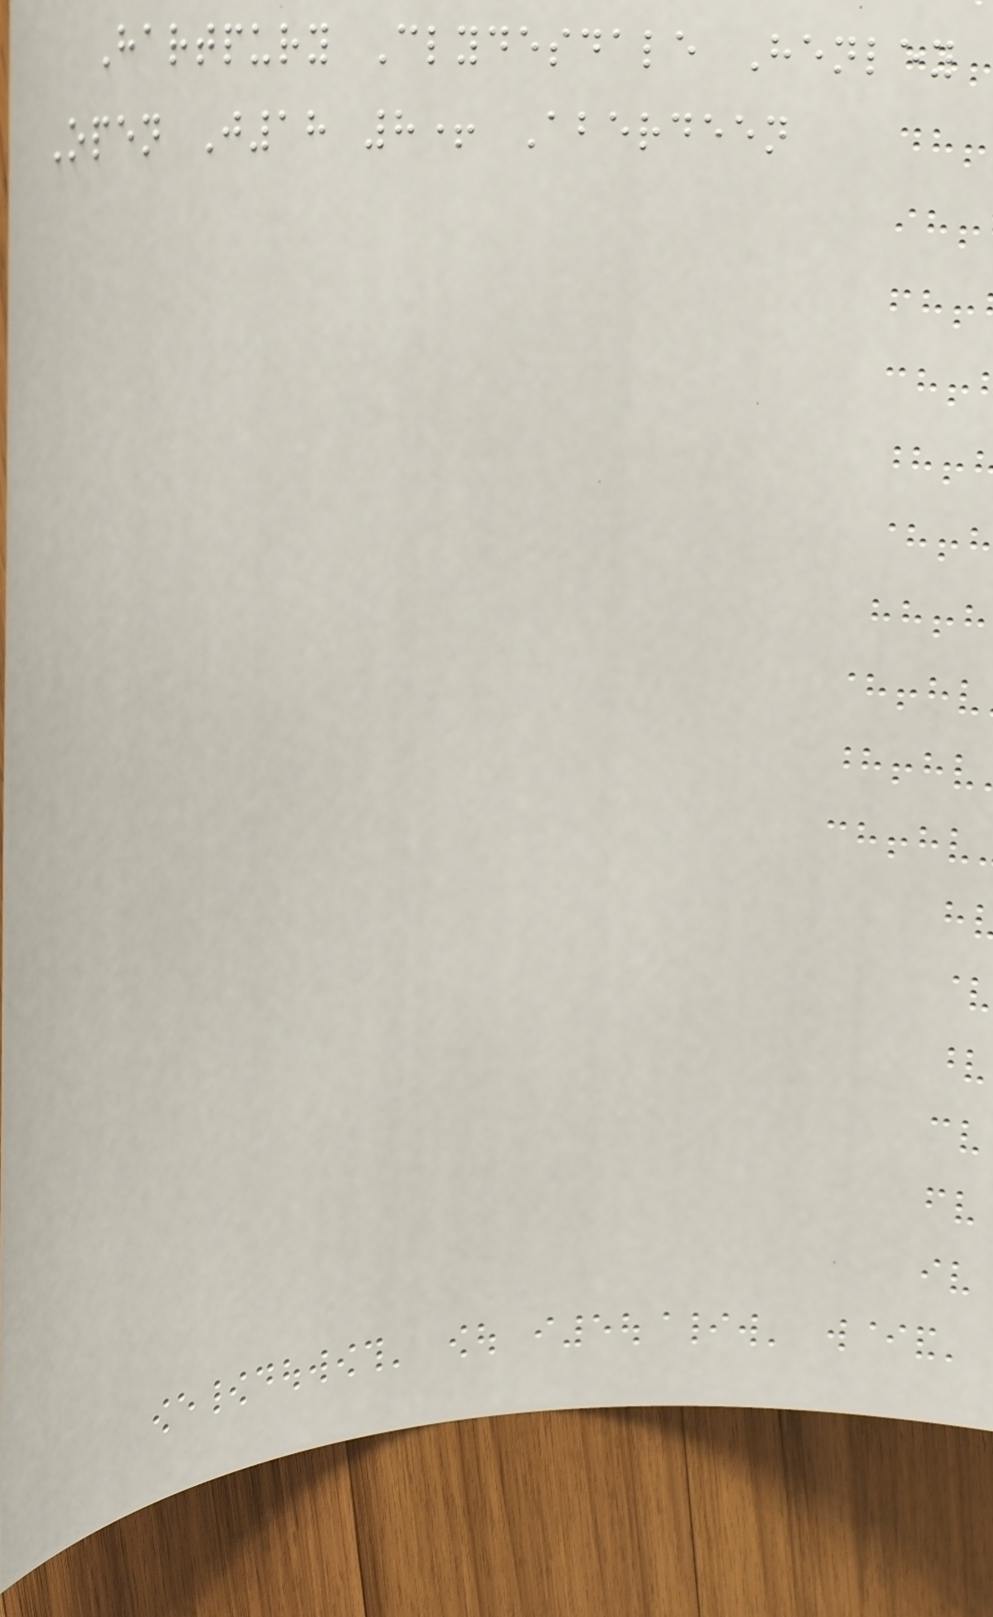Hartpury Clydesdale Henley
Open J18 8+ Aberdeen
